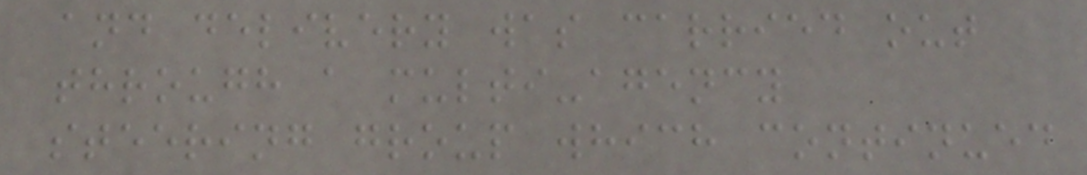and delivery was carried out
through a multi-agency
steering group which continued
